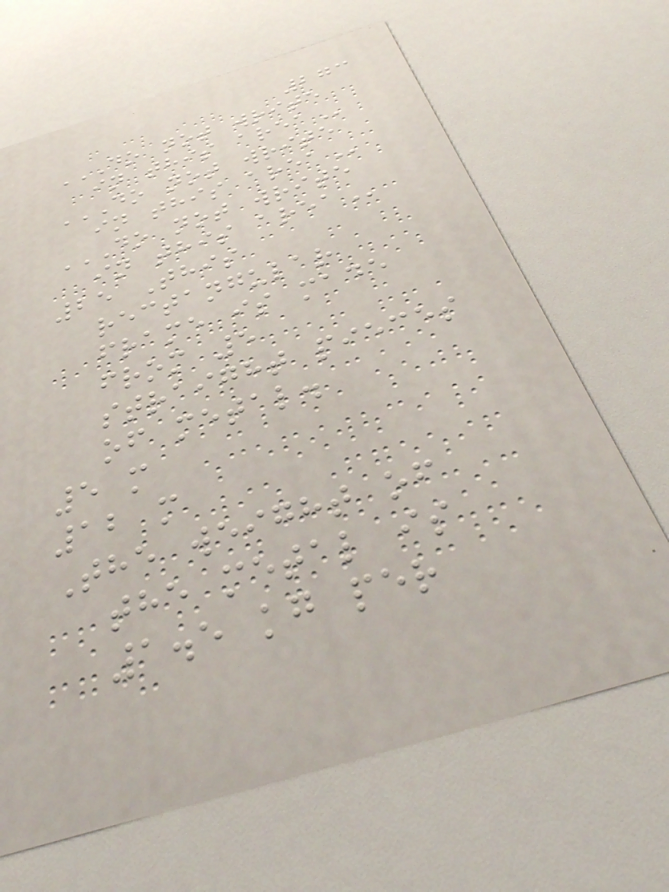273
DO NOT WRITE
IN THIS AREA
DO NOT WRITE
IN THIS AREA
DO NOT WRITE
IN THIS AREA
25 This
rectangular
frame is made
from 5
straight pieces
of metal.
5 m
12 m
The weight of
the metal is
1.5 kg per
